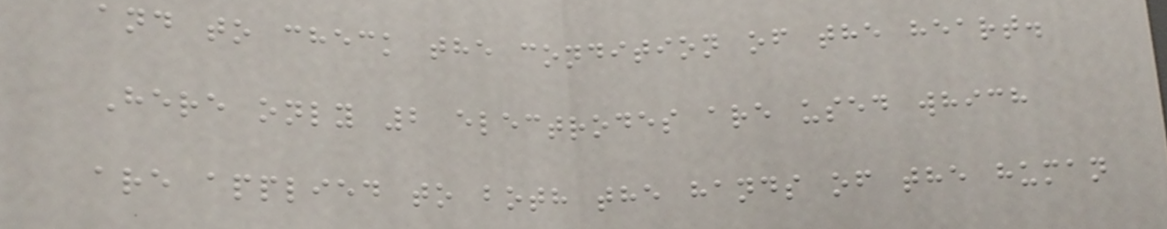and to check the condition of the heart.
Here only 2 electrodes are used which
are applied to both the hands of the human
